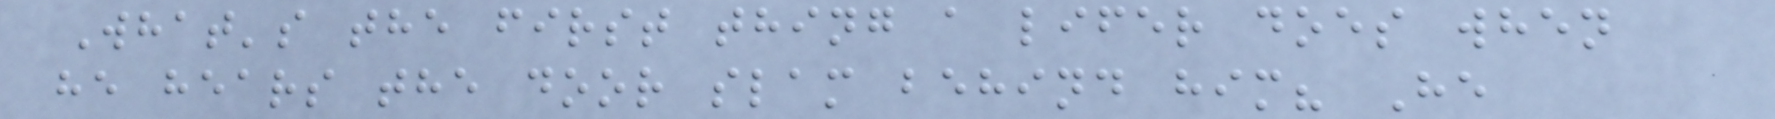What's the first thing a lifer does when
he hears the door slam behind him? He
